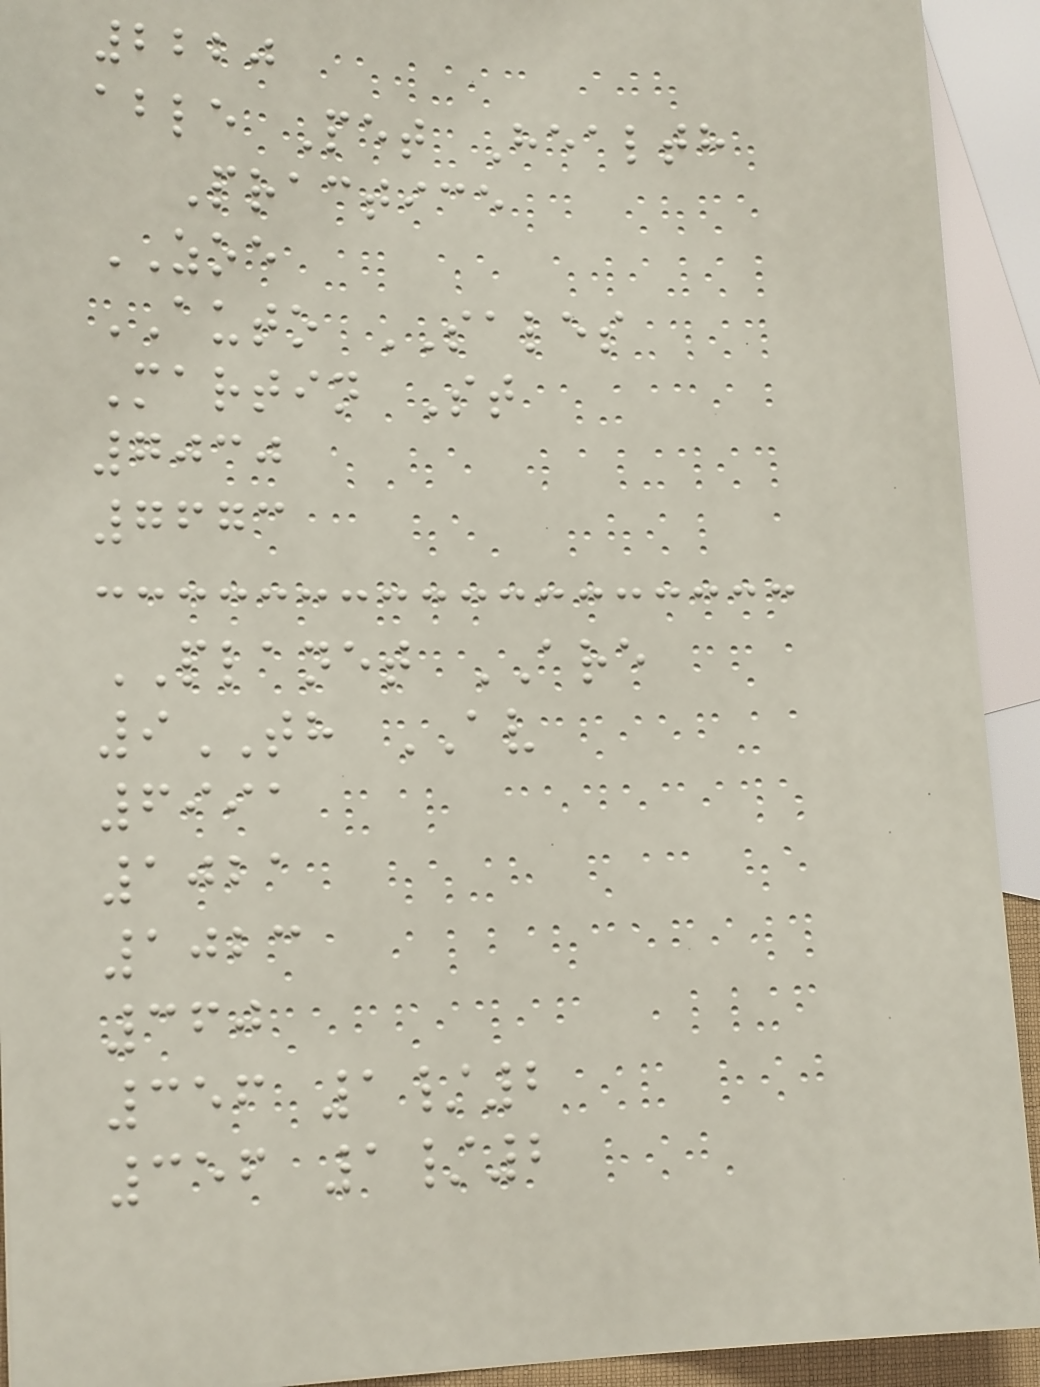2220
able Pet Health
Practice
ZOE
AUTO SALES
Martin St
7030
7673
PLANET ARE
9TH AV
6991
1021
1023
360
356 1/2
356 1/2
